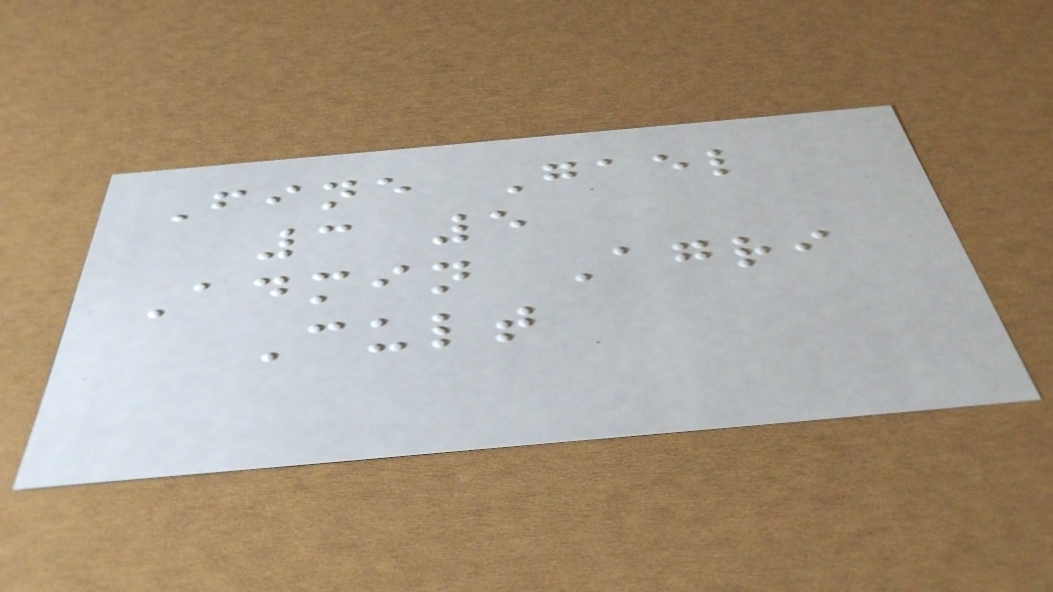Fine Gael
3 5
Admin Agri
Cult
